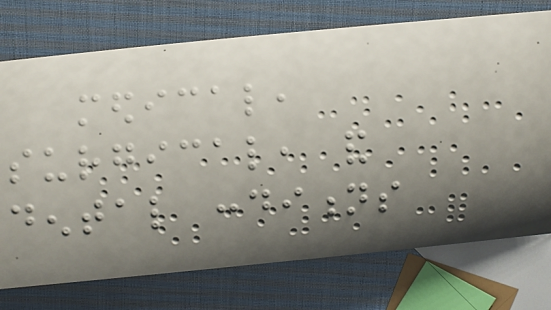medical,
surgical, and
dental conditions
